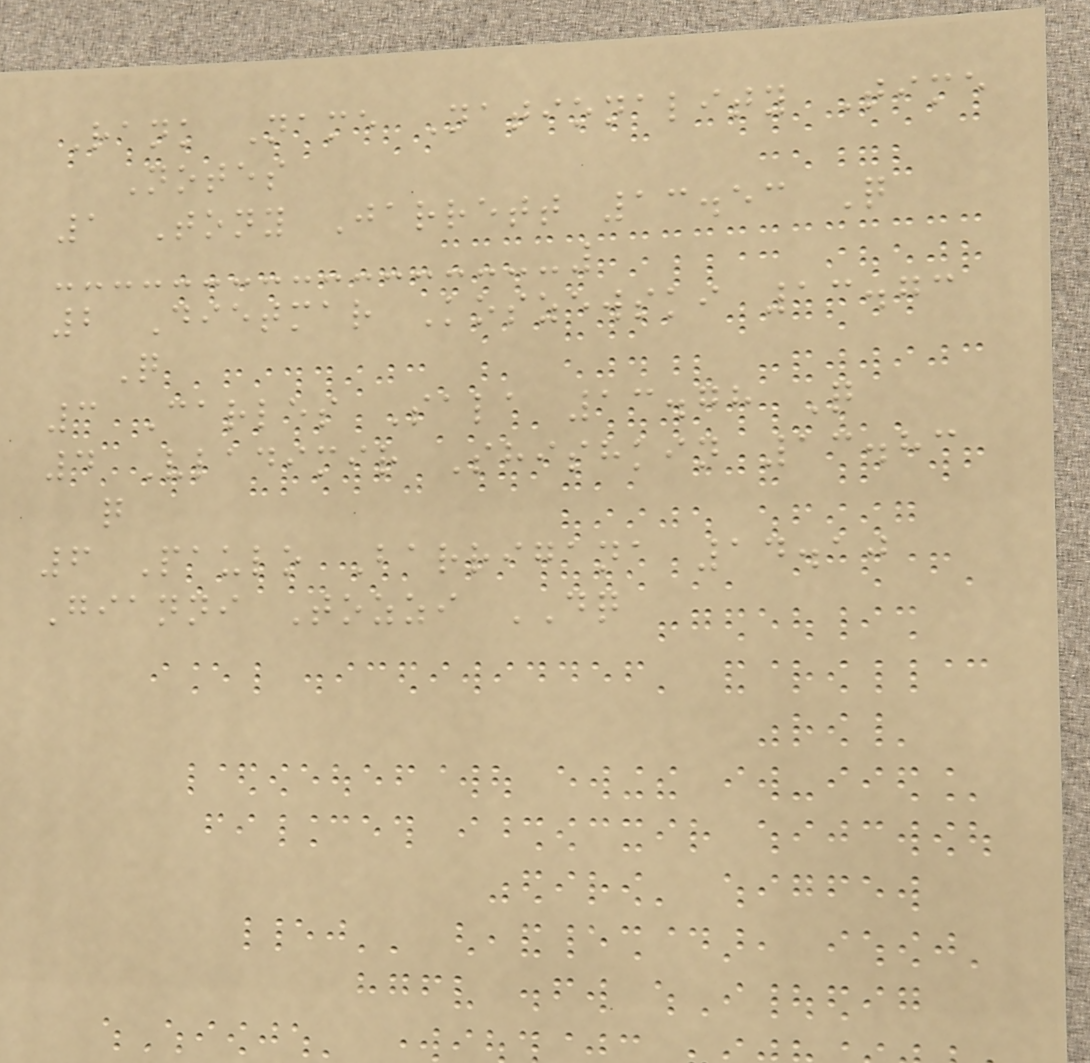Rank Name Nationality Time
Notes
1 Tony Jarrett 13.53 Q
2 Dietmar Koszewski 13.73
Q
3 Carles Sala 13.78 Q
4 Vladimir Shishkin 13.83
q
6 Paulo Barrigana 14.10
Gianni Tozzi DQ
